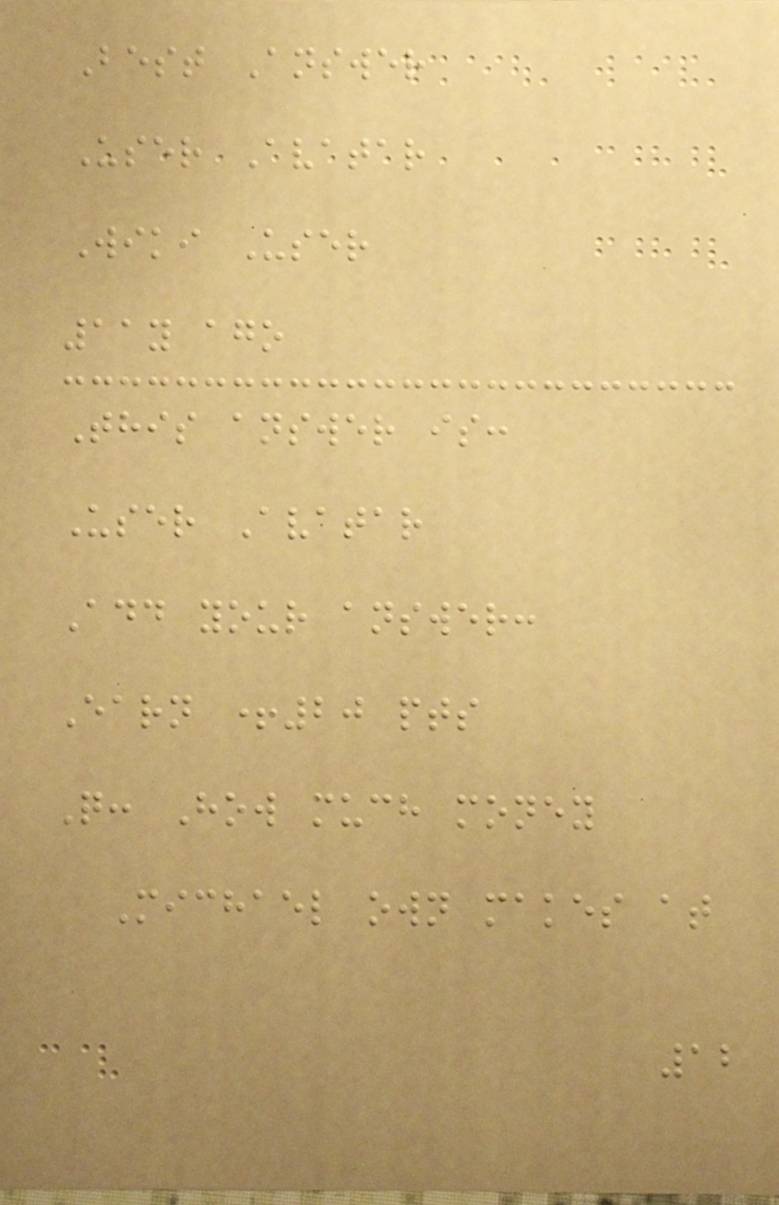Best Answer
User Avatar
Wiki User
11y ago
This answer is:
User Avatar
Add your answer:
Earn +20 pts
Q: How much money
Michael own makes at
12
